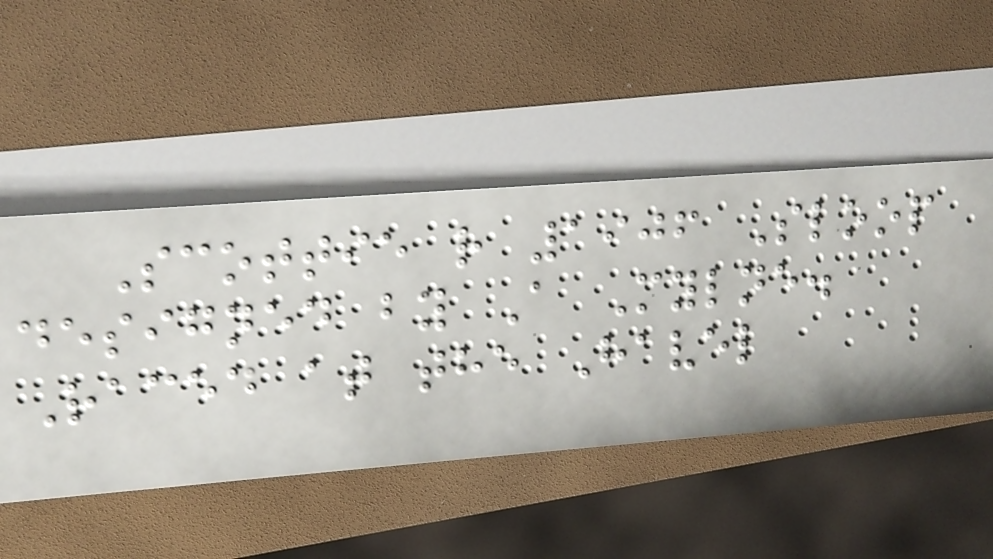Scottie r 1906 Sloop
designed by A Mylne.
Raced at the Havel
